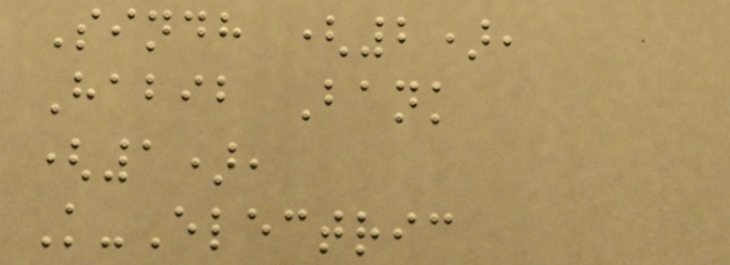Sindh (2),
Habib Bank
(1),
K-Electric
